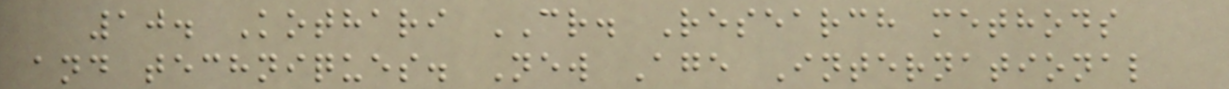10. Kothari CR. Research methods
and techniques. New Age International
